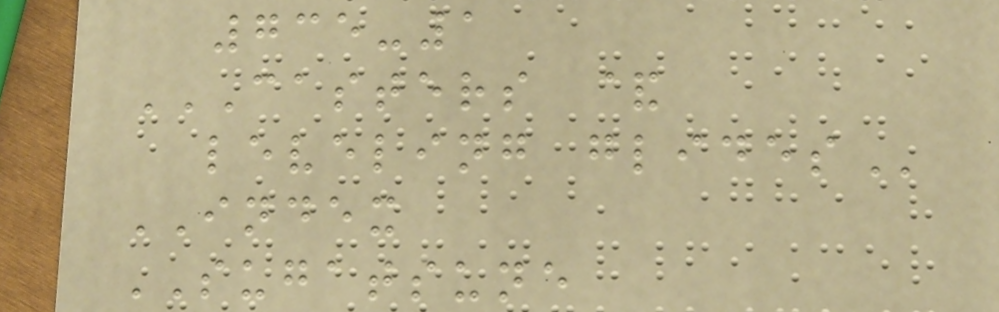735-1
CASTERS &
LEVELING GLIDES
INDEX
SUGATSUNE
